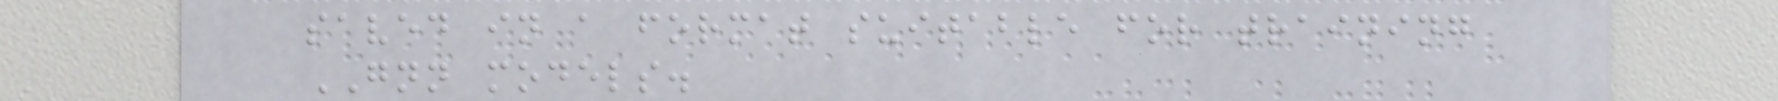saved in a format suitable for training
GNN models.
